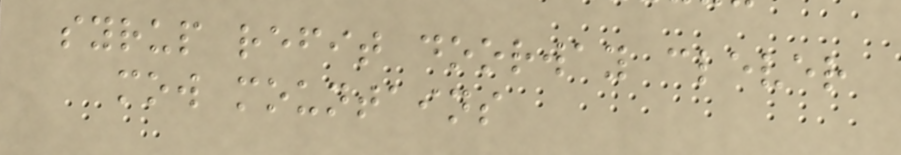syrup refit doorway clever
mow mountains
